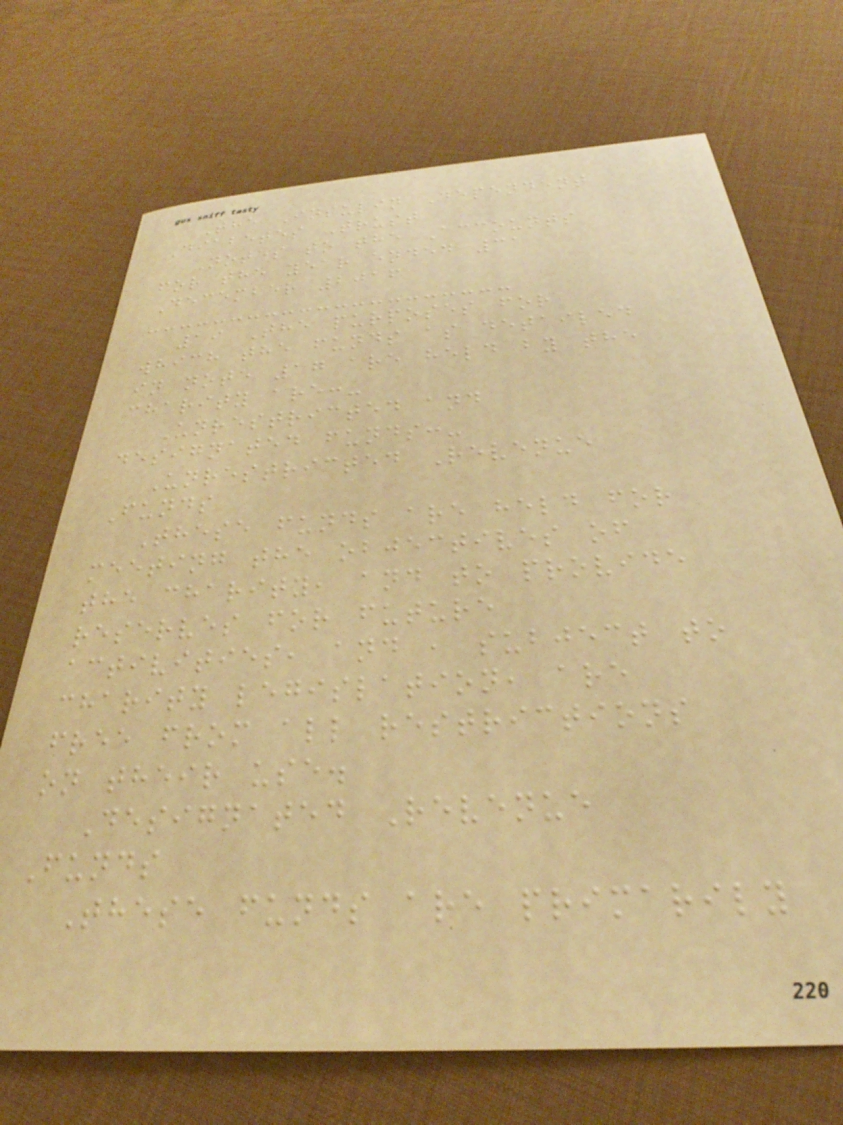The Insulin Dependent
Diabetes Trust
Notes to the Accounts
for the year ended 31
December 2016
19 The purposes for
which the funds as detailed
in note 17 are held by the
charity are:-
Unrestricted and
designated funds:-
Unrestricted Revenue
Funds
These funds are held for
meeting the objectives of
the charity, and to provide
reserves for future
activities, and , subject to
charity legislation, are
free from all restrictions
on their use.
Designated Revenue
Funds
These funds are primarily
